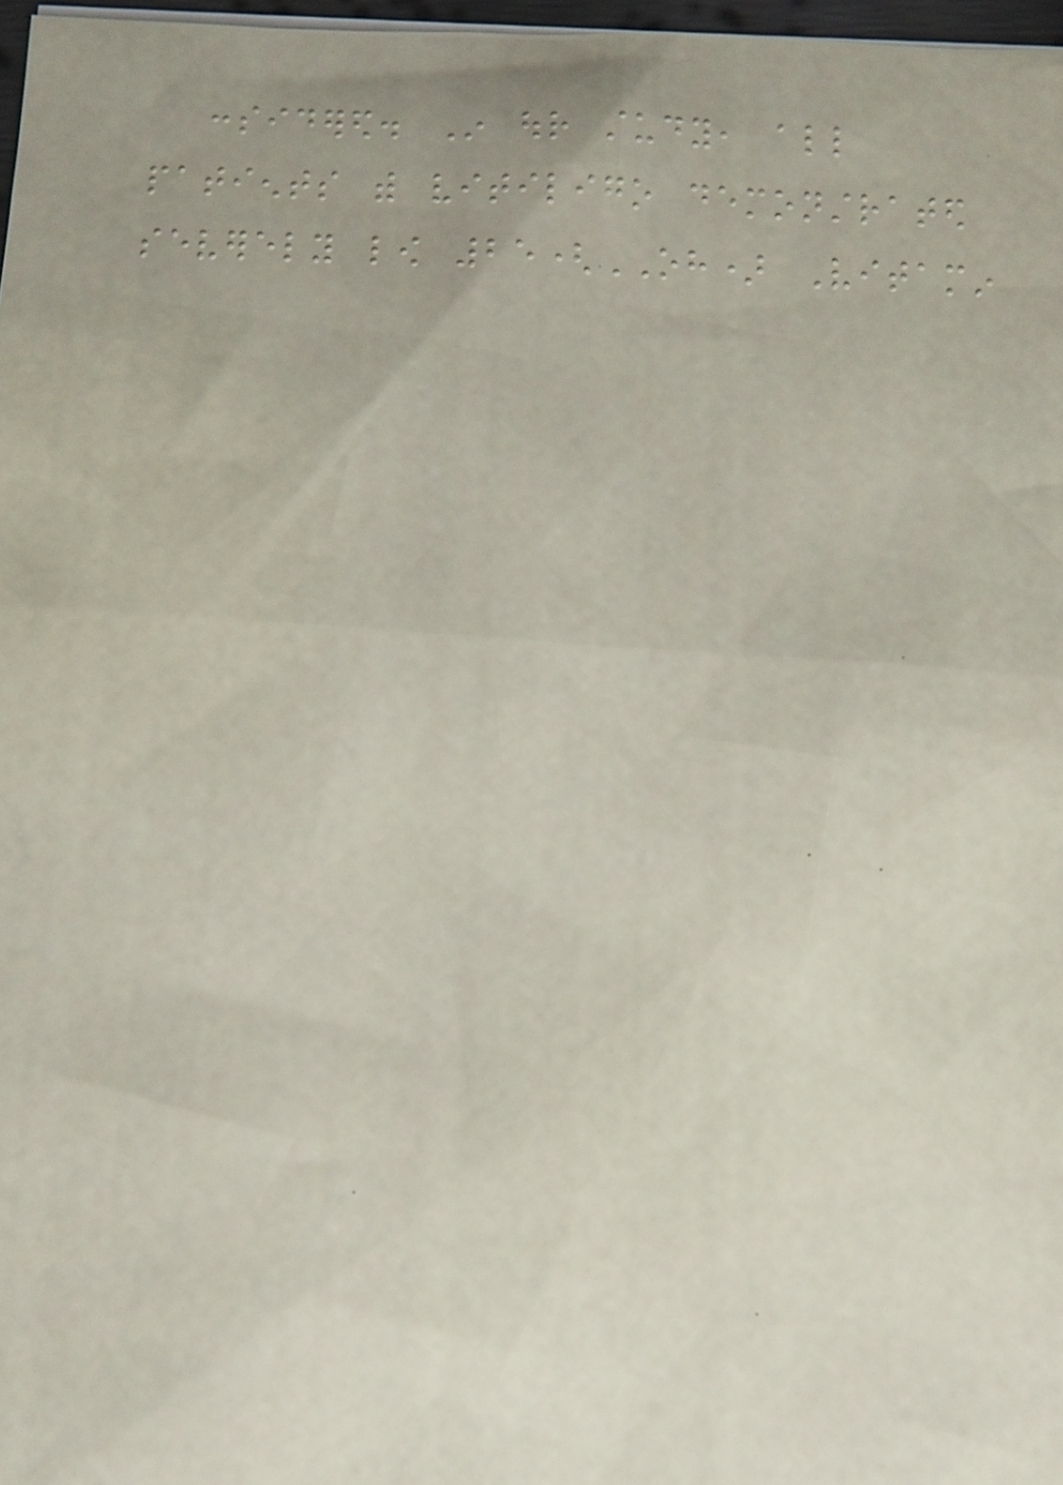considered. In our study, all
patients with vitiligo demonstrated
severely low 25(OH) Vitamin
